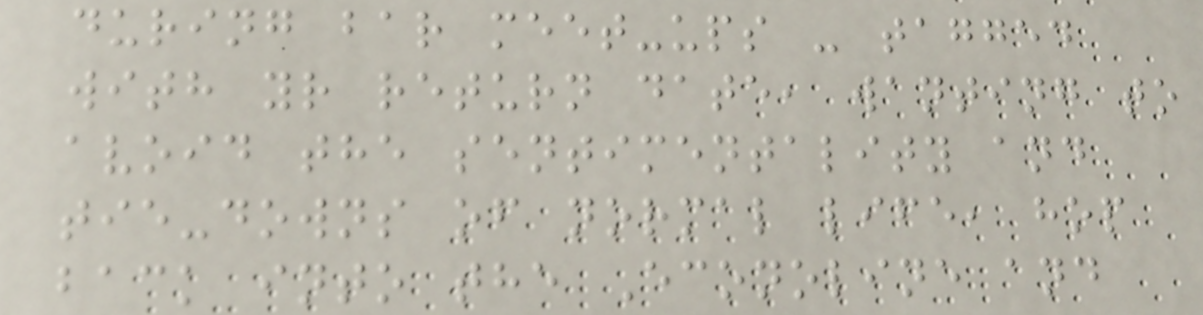during bar meet-ups - tagged
with yr return date, wanting to
avoid the sentimentality and
tie-downs of normal life, hop
back into the Econoline and
